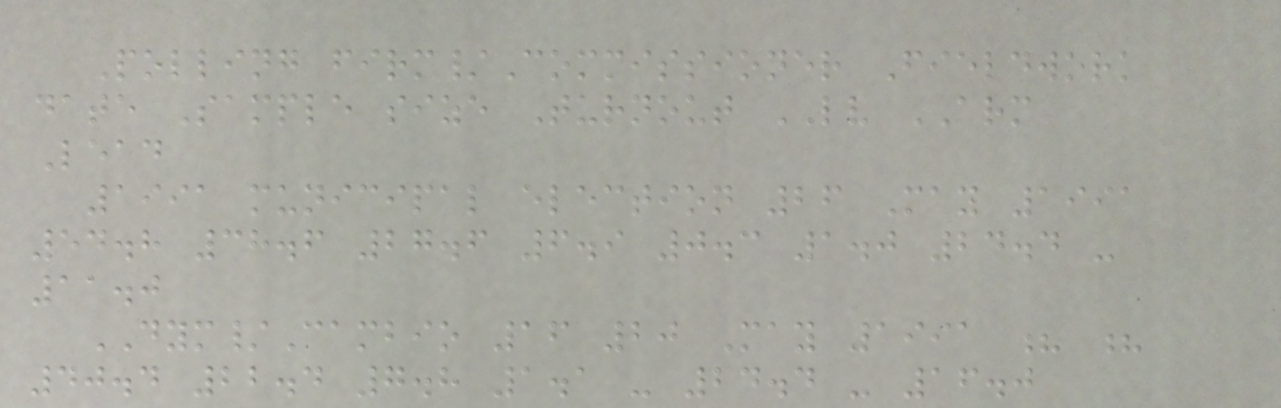Polling firm/Commissioner Fieldwork
date Sample size Turnout LV ARM
Lead
1991 municipal election 26 May 1991
54.8 38.6 27.6 6.9 0.3 1.0 24.4 -
11.0
DYM/Cambio 16 20 May 1991 ? ?
40.4 22.4 7.8 1.1 - 24.4 - 16.0
